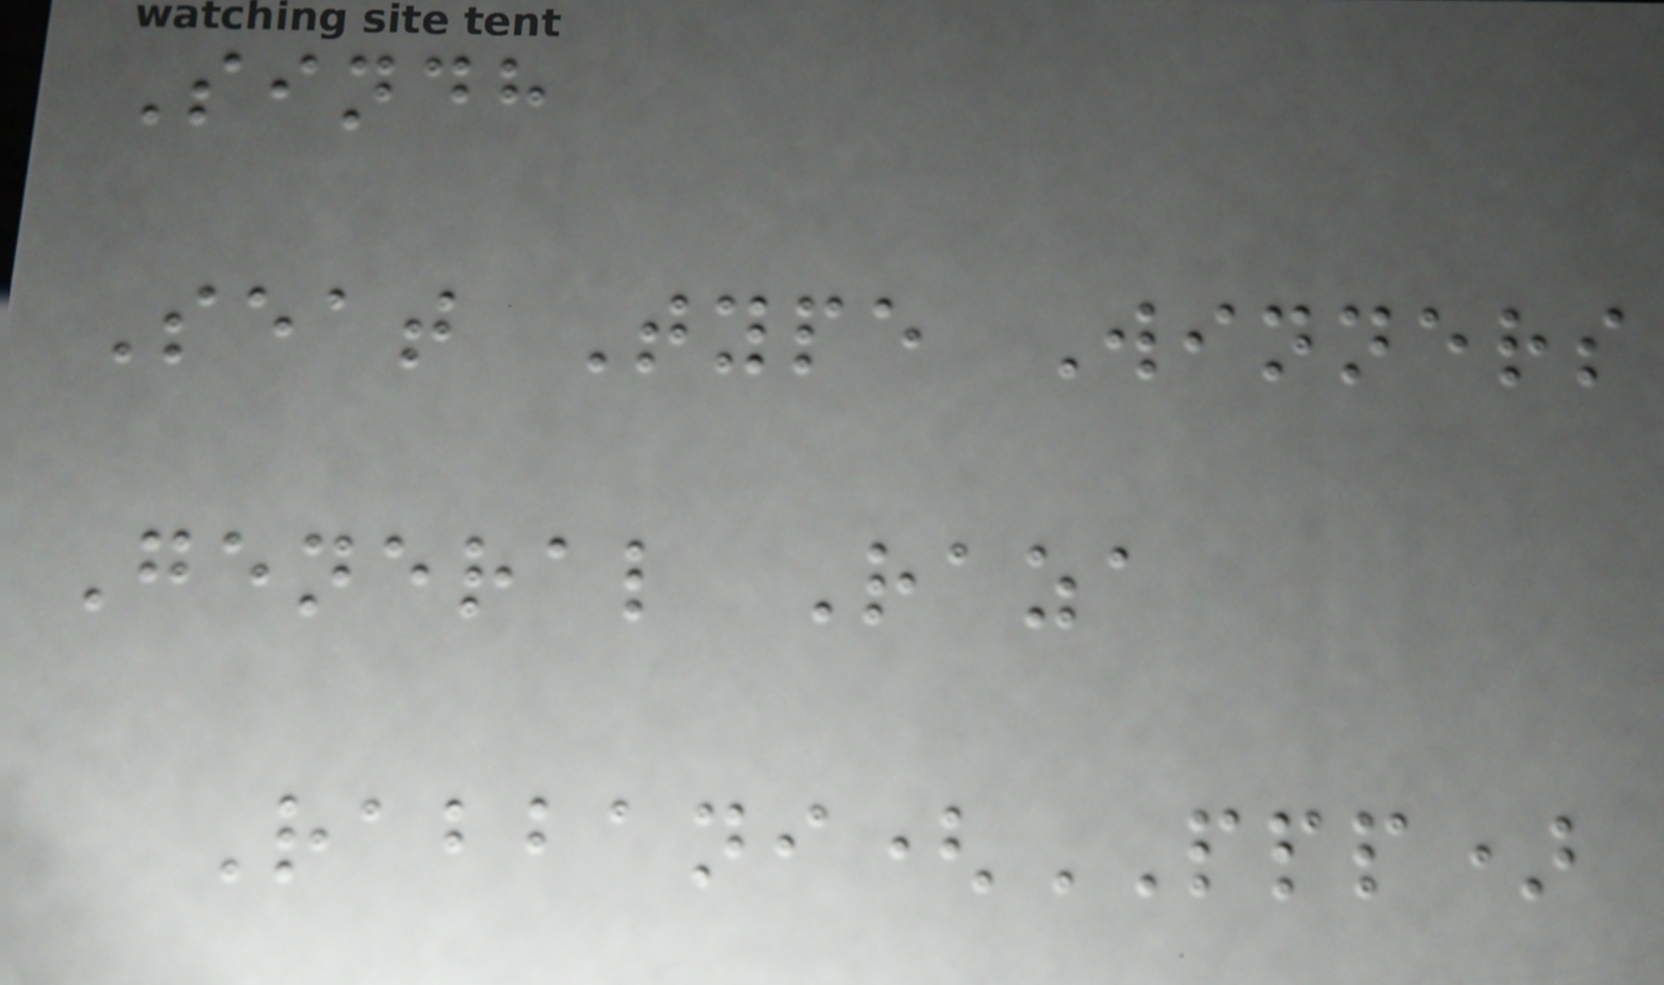Sindh
Seat Type Winners
General Raza
Rabbani(PPP)
